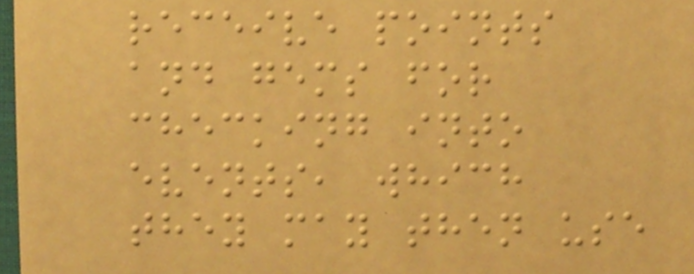receive points
and gems for
checking into
events, which
they may then use
